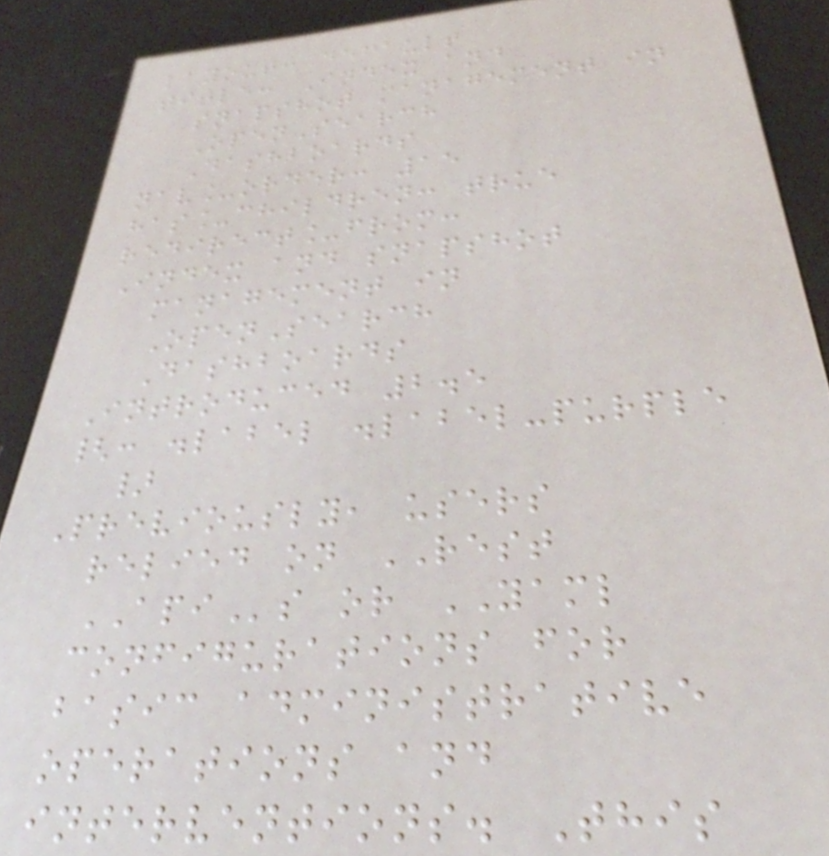layout: default
title: Index and
snapshot management in
OpenSearch
Dashboards
nav_order: 15
has_children: true
redirect_from:
Index and snapshot
management in
OpenSearch
Dashboards
Introduced 2.5
{: .label .label-purple
}
Previously, users
relied on REST
APIs or YAML
configurations for
basic administrative
operations and
interventions. This
